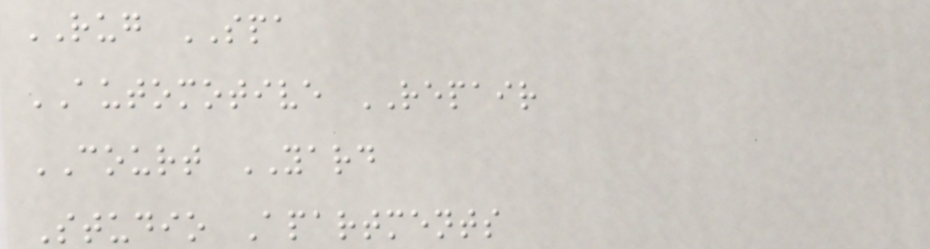RUG SPA
AUTOMOTIVE REPAIR
COURT YARD
Studio Apartments
